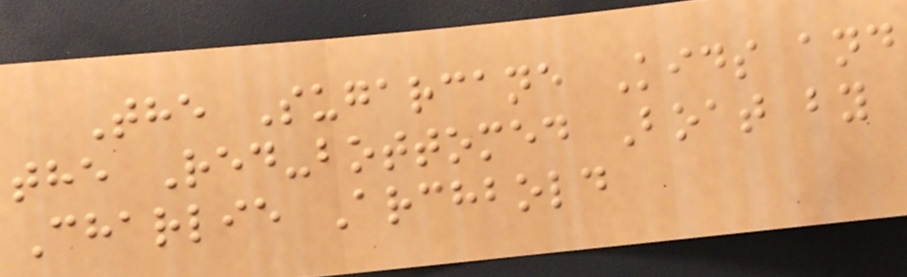The Sugarcane Kids and
the Red-bottomed Boat by
Charlie Archbold
